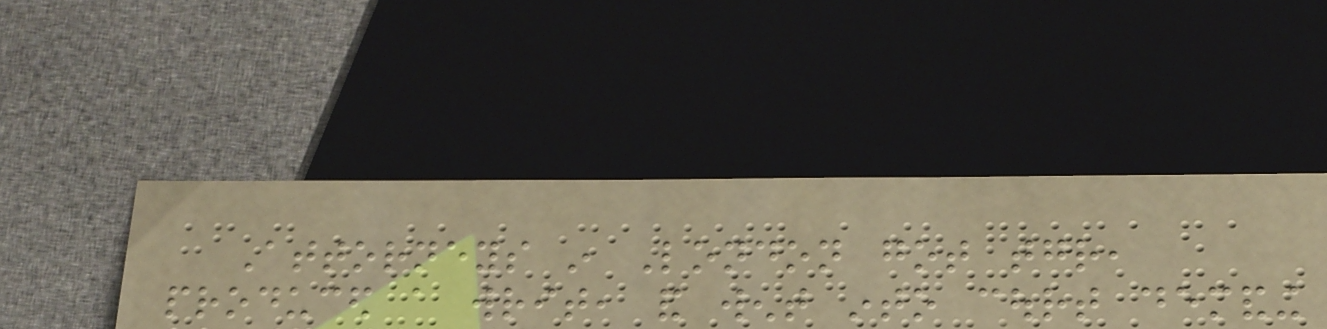Attorneys in London got together,
produced a writ, and went into court demanding
